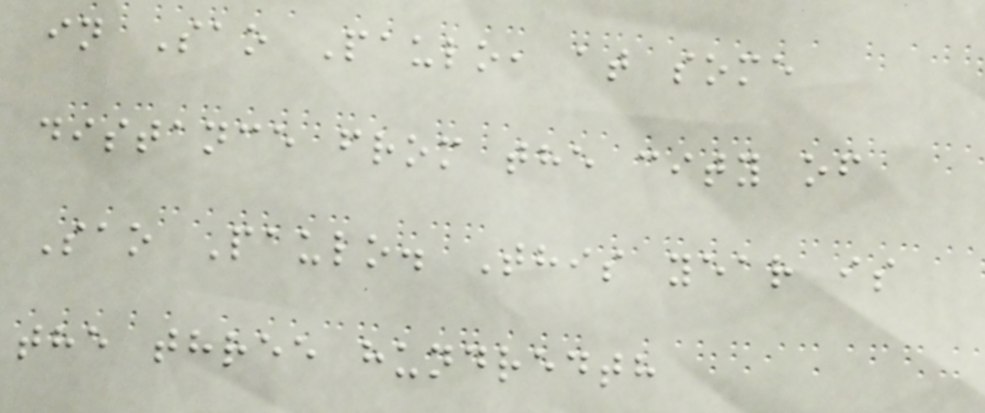in Sao Paulo, at some
distance from the city of
Sao Paulo. This year is
the three hundredth
